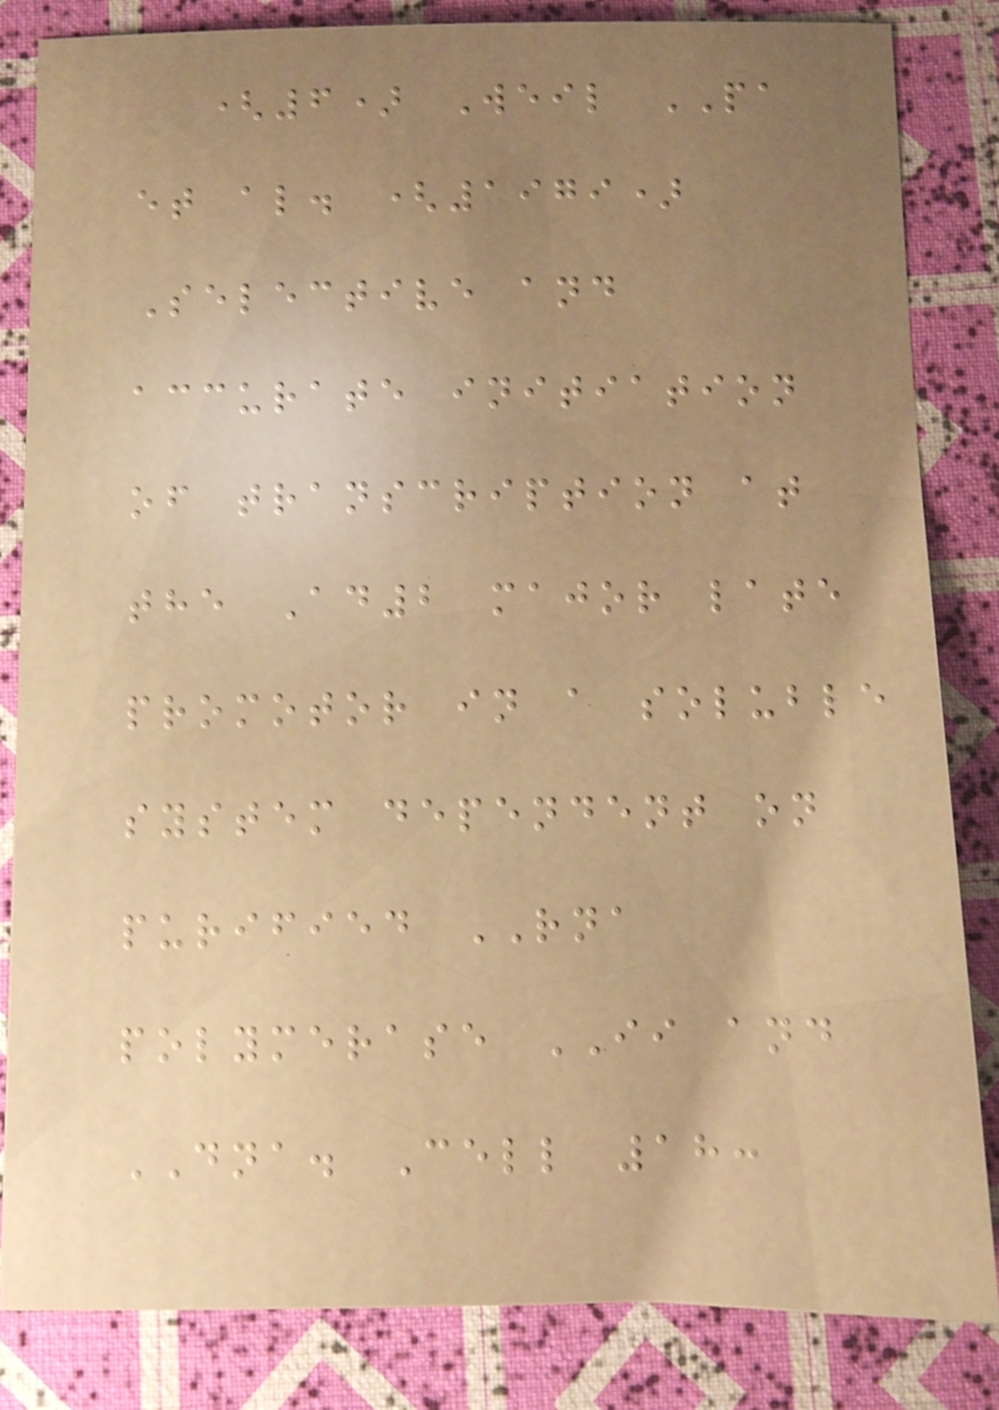(6) Weil PA
et al. (1979)
Selective and
accurate initiation
of transcription at
the Ad2 major late
promotor in a soluble
system dependent on
purified RNA
polymerase II and
DNA. Cell 18:
